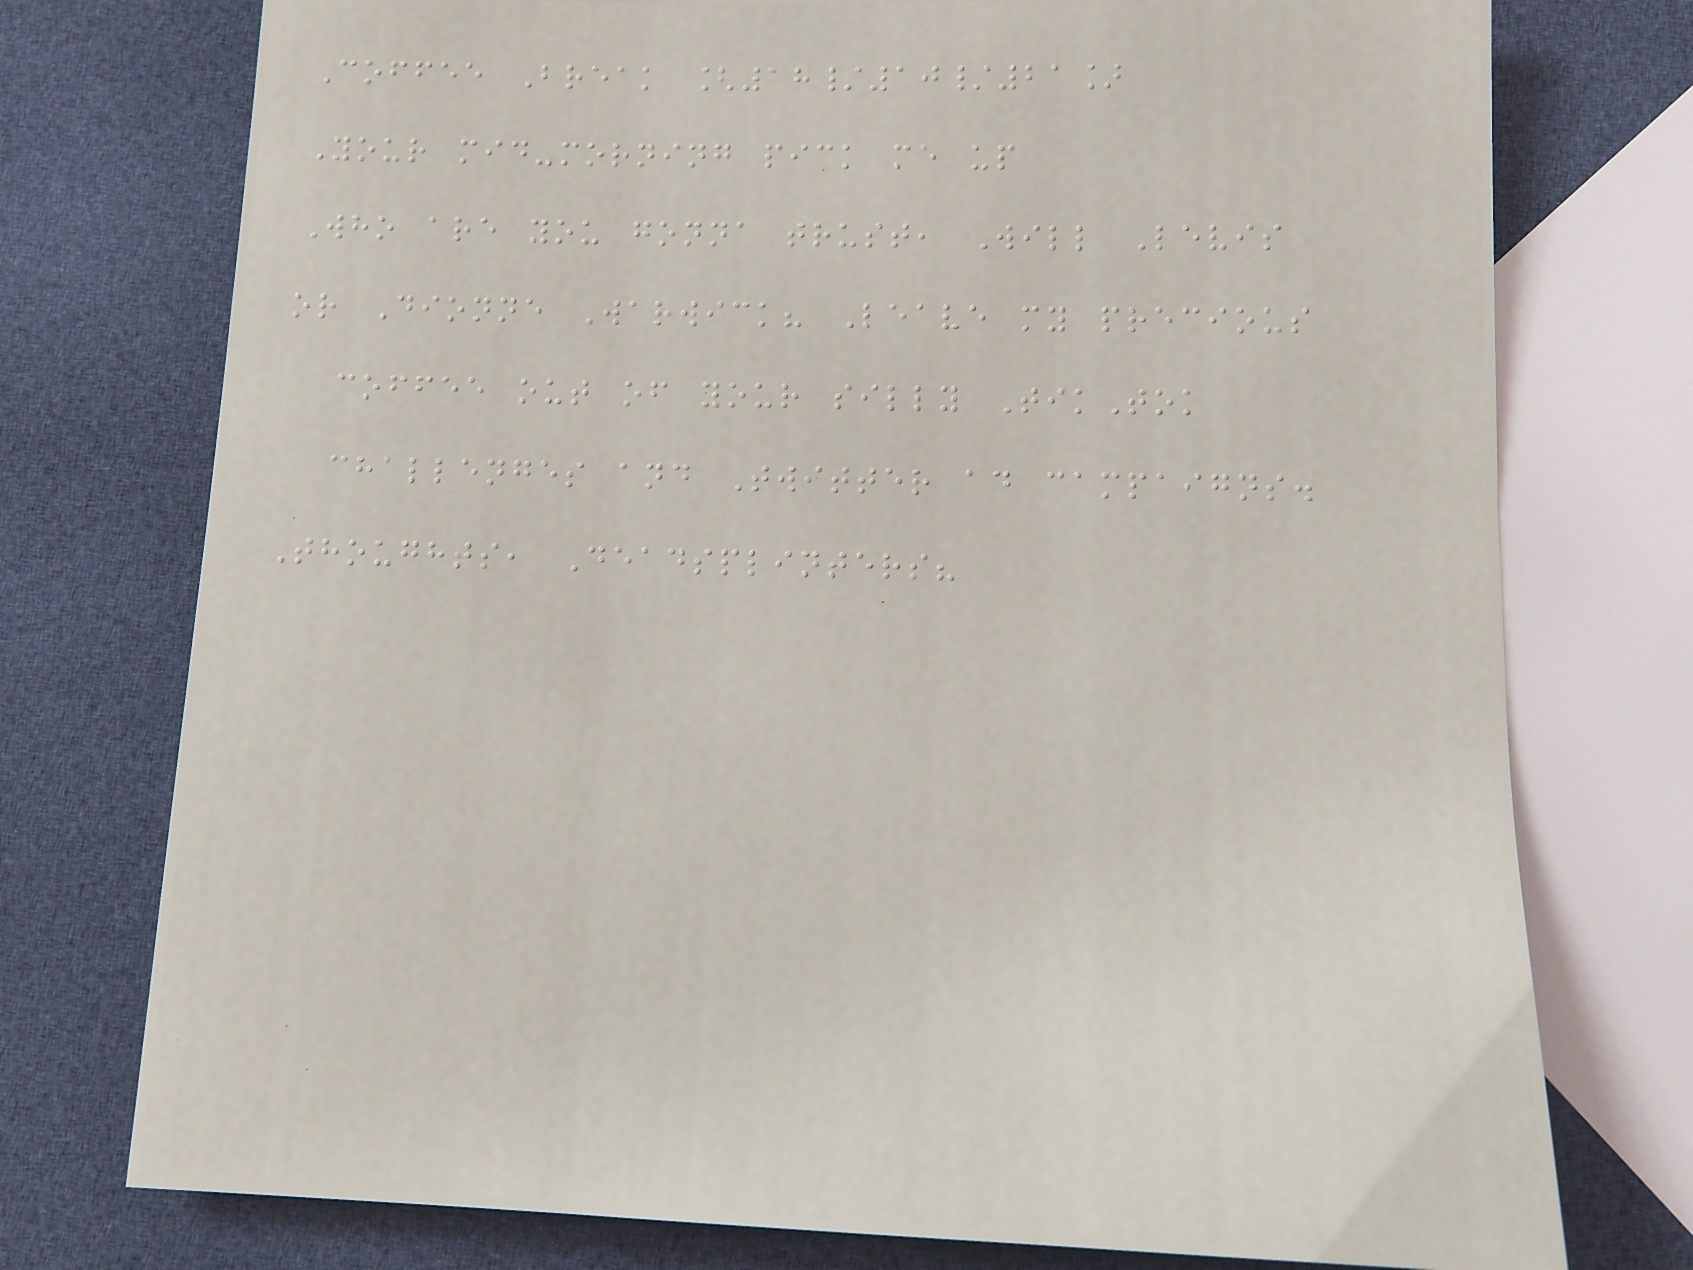Coffee Break [18/10/21]
Your mid-morning pick me up
Who are you gonna trust, Will Levis
or Dionne Warwick? Leave my precious
coffee out of your silly TikTok
challenges and Twitter ad campaigns.
Thoughts, Deadsplinters?
